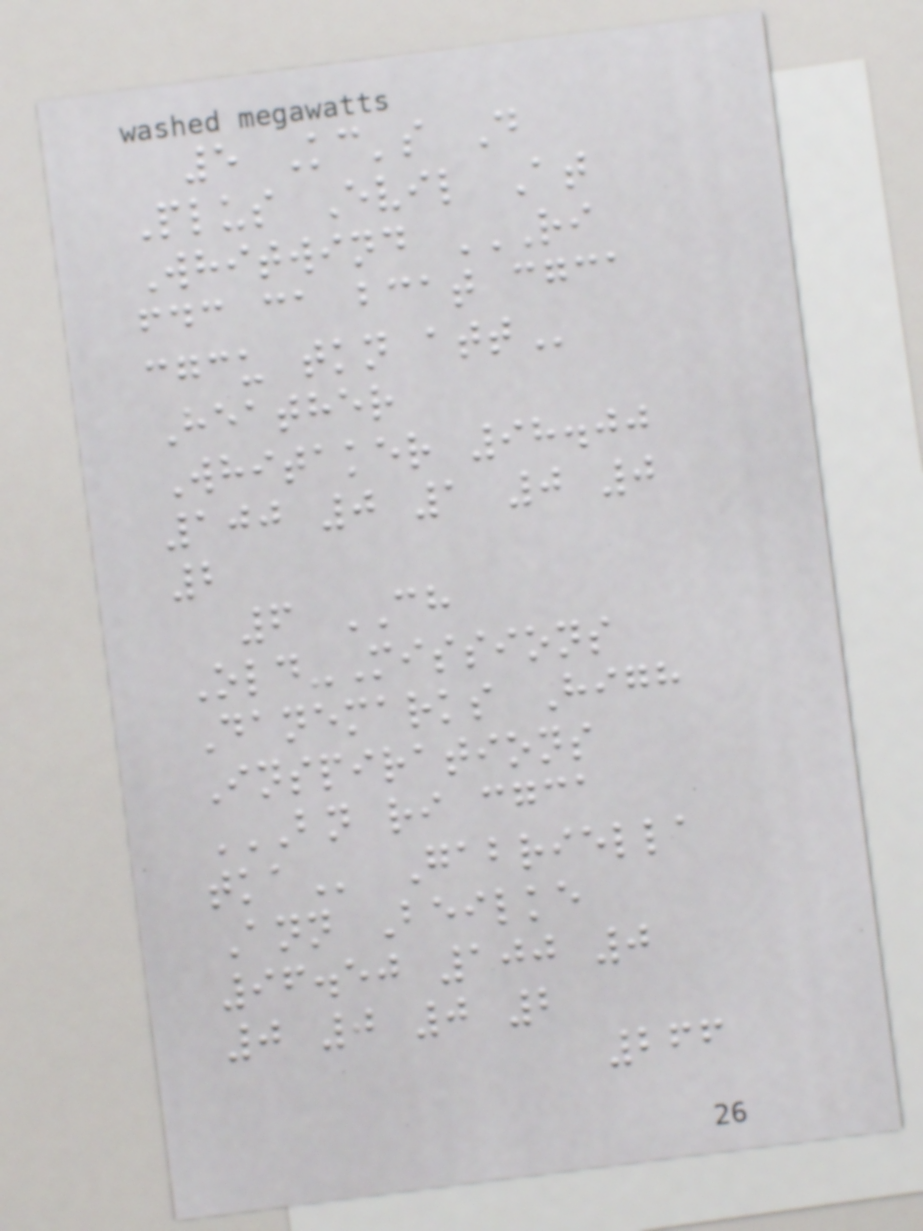5 Kc's D
Plus Evil At
Whitwind RI
FDC CA BCAT CGCA
CGCU TKN ATT
Heather
Whitaker 98.00
100 0 1 0 0
2
6 CH
Old-Missions
Danemarks High
Inspirations
BN RI CGCA
TKA Gabriella
Ann Beilke
96.50 100 0
0 0 0 2
266
